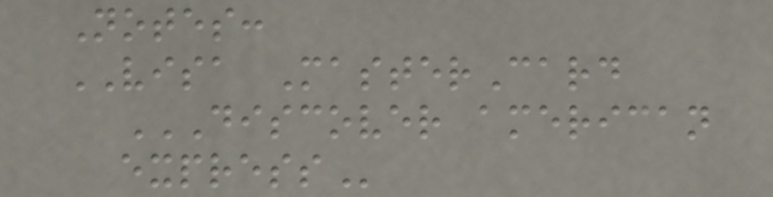Notes:
VISA MasterCard
DISCOVER AMERICAN
EXPRESS
